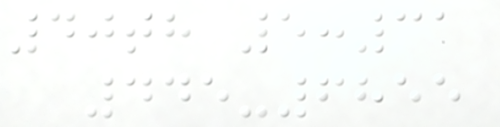40th 5:31
445-6855
